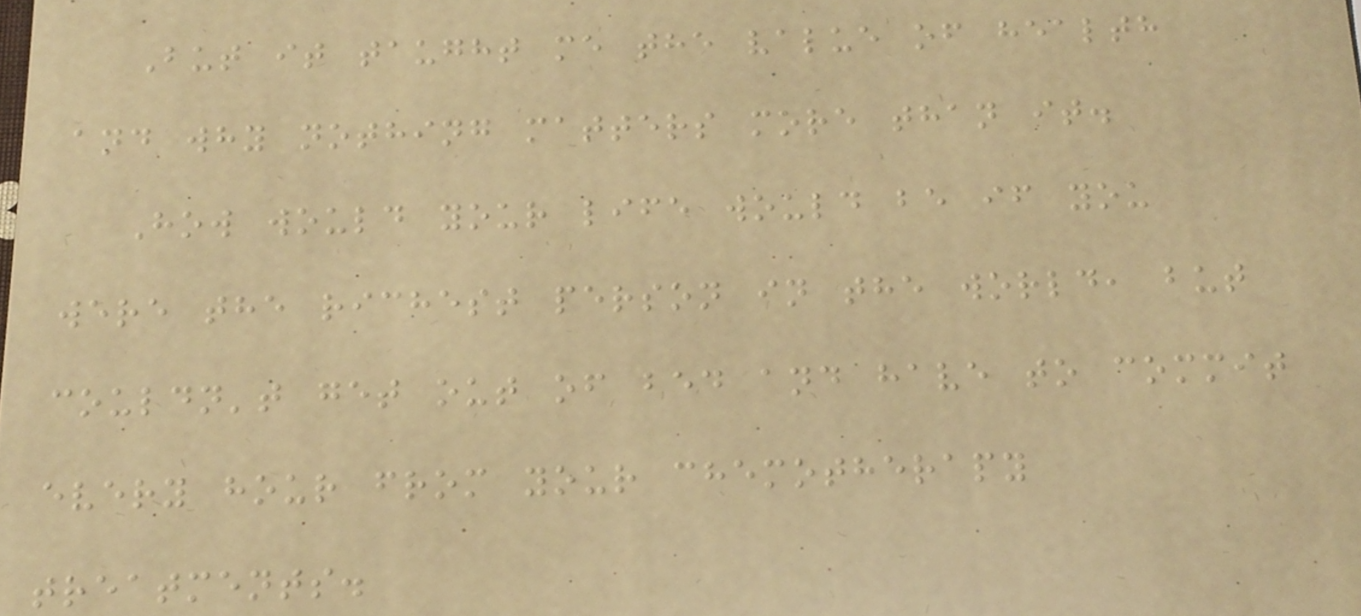But it taught me the value of health
and why nothing matters more than it.
How would your life would be if you
were the richest person in the world, but
couldn't get out of bed and have to commit
every hour from your chemotherapy
treatments.
